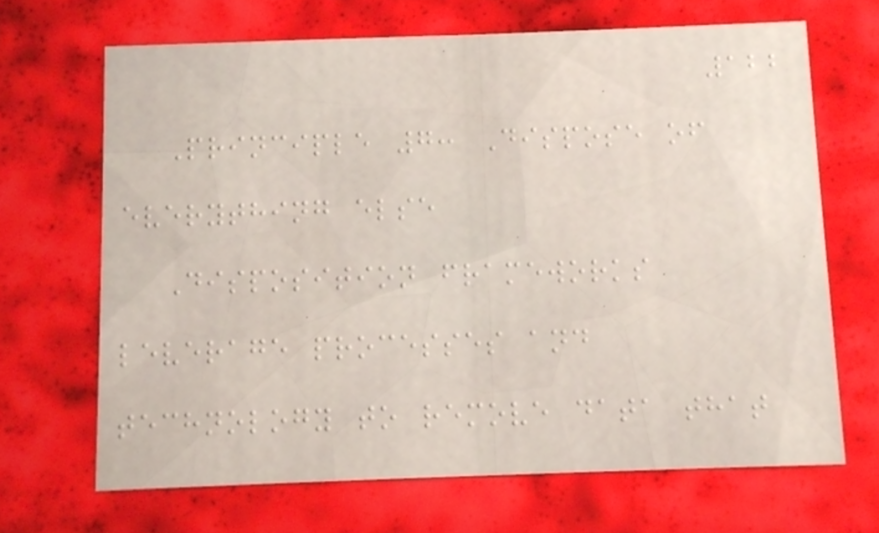122
Principle 7: Dispose of
everything else
Disposition frameworks
leverage processes and
technology to remove data that
